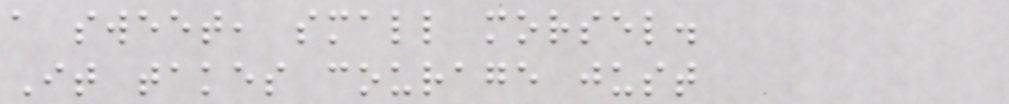a sweet, small morsel.
It takes courage just
